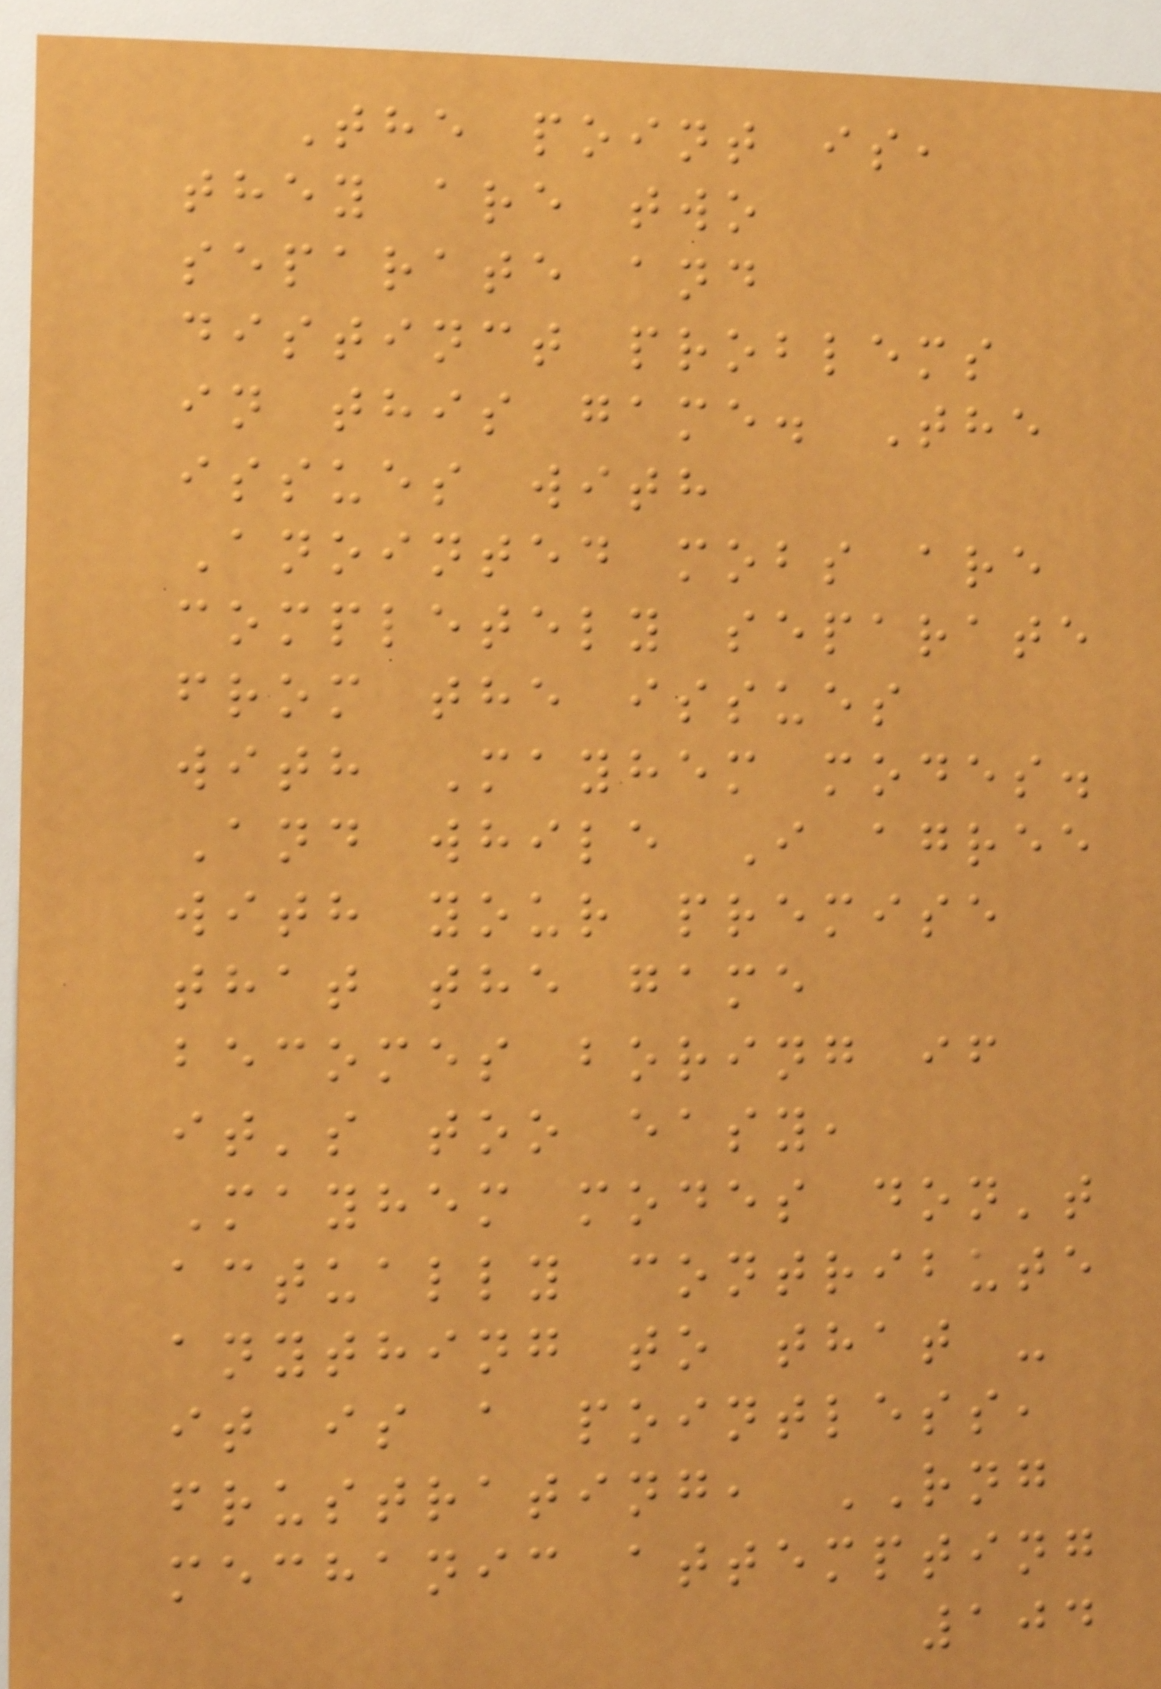The point is,
they are two
separate and
distinct problems
in this game. The
issues with
Anointed mobs are
completely separate
from the issues
with Mayhem modes.
And while I agree
with your premise
that the game
becomes boring if
it's too easy,
Mayhem modes don't
actually contribute
anything to that -
it is a pointless,
frustrating, RNG
mechanic attempting
104
